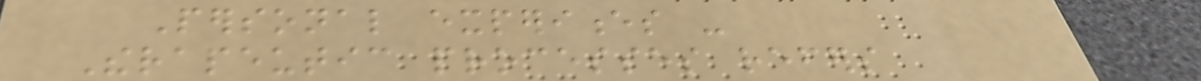Personal experiences -
Therapeutic processes refers
